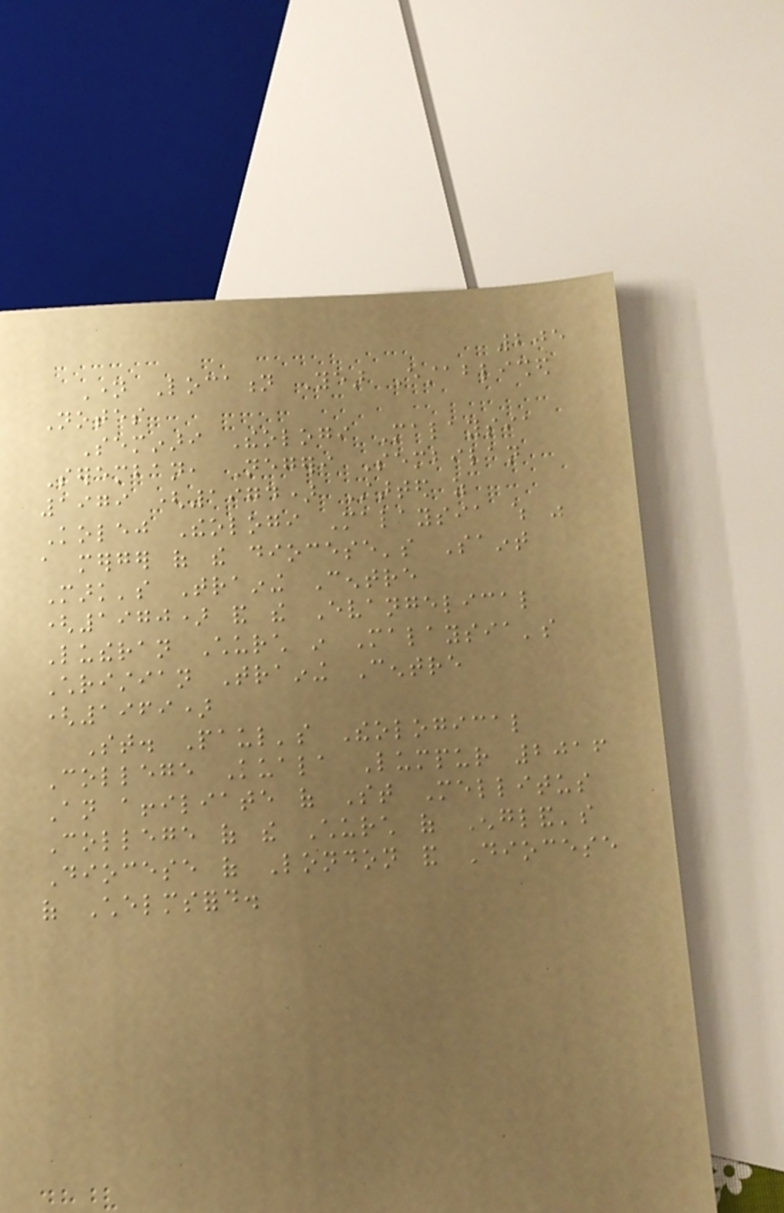205
Name Location Year Established
Notes
Seminari Theologi Malaysia
Seremban, Negeri Sembilan
1979 (1974) Started as
Kolej Theologi Malaysia which was
a merger of the diocese's Saint
Mark's Training Centre
(1970) and the Evangelical
Lutheran Church in Malaysia's
Christian Training Centre
(1969)
St. Paul's Theological
College Kuala Lumpur 2016
An affiliate of St Mellitus
College of the Church of England's
Diocese of London and Diocese
of Chelmsford.
